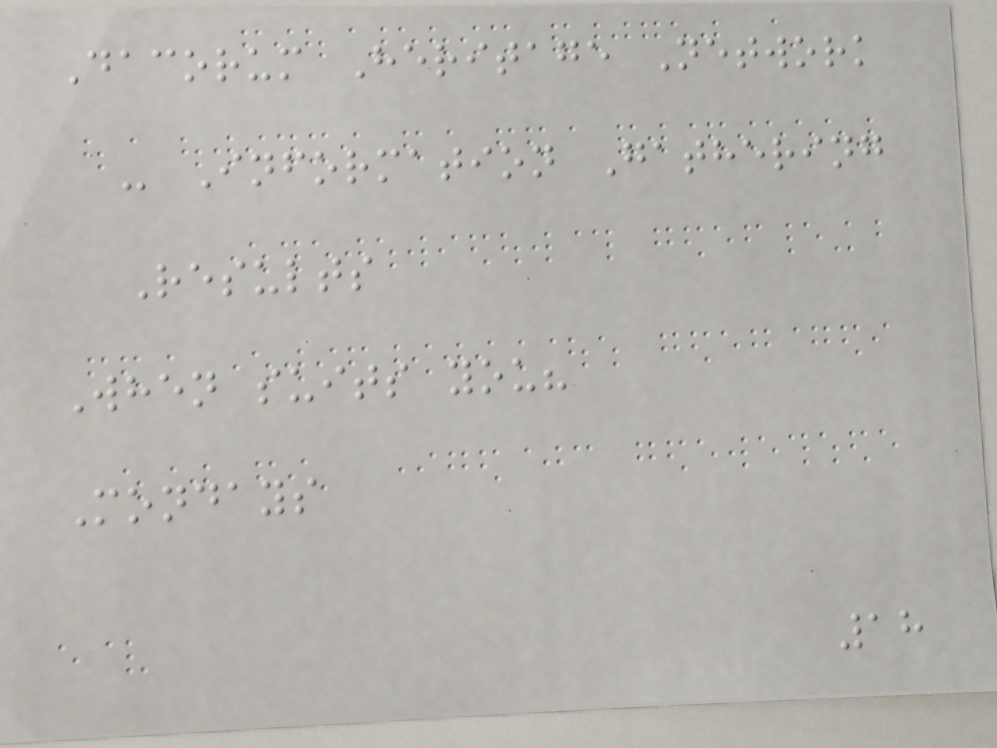Dacorum Heritage Network
- Information Gathering
Results
When suits you?
Mondays
18
